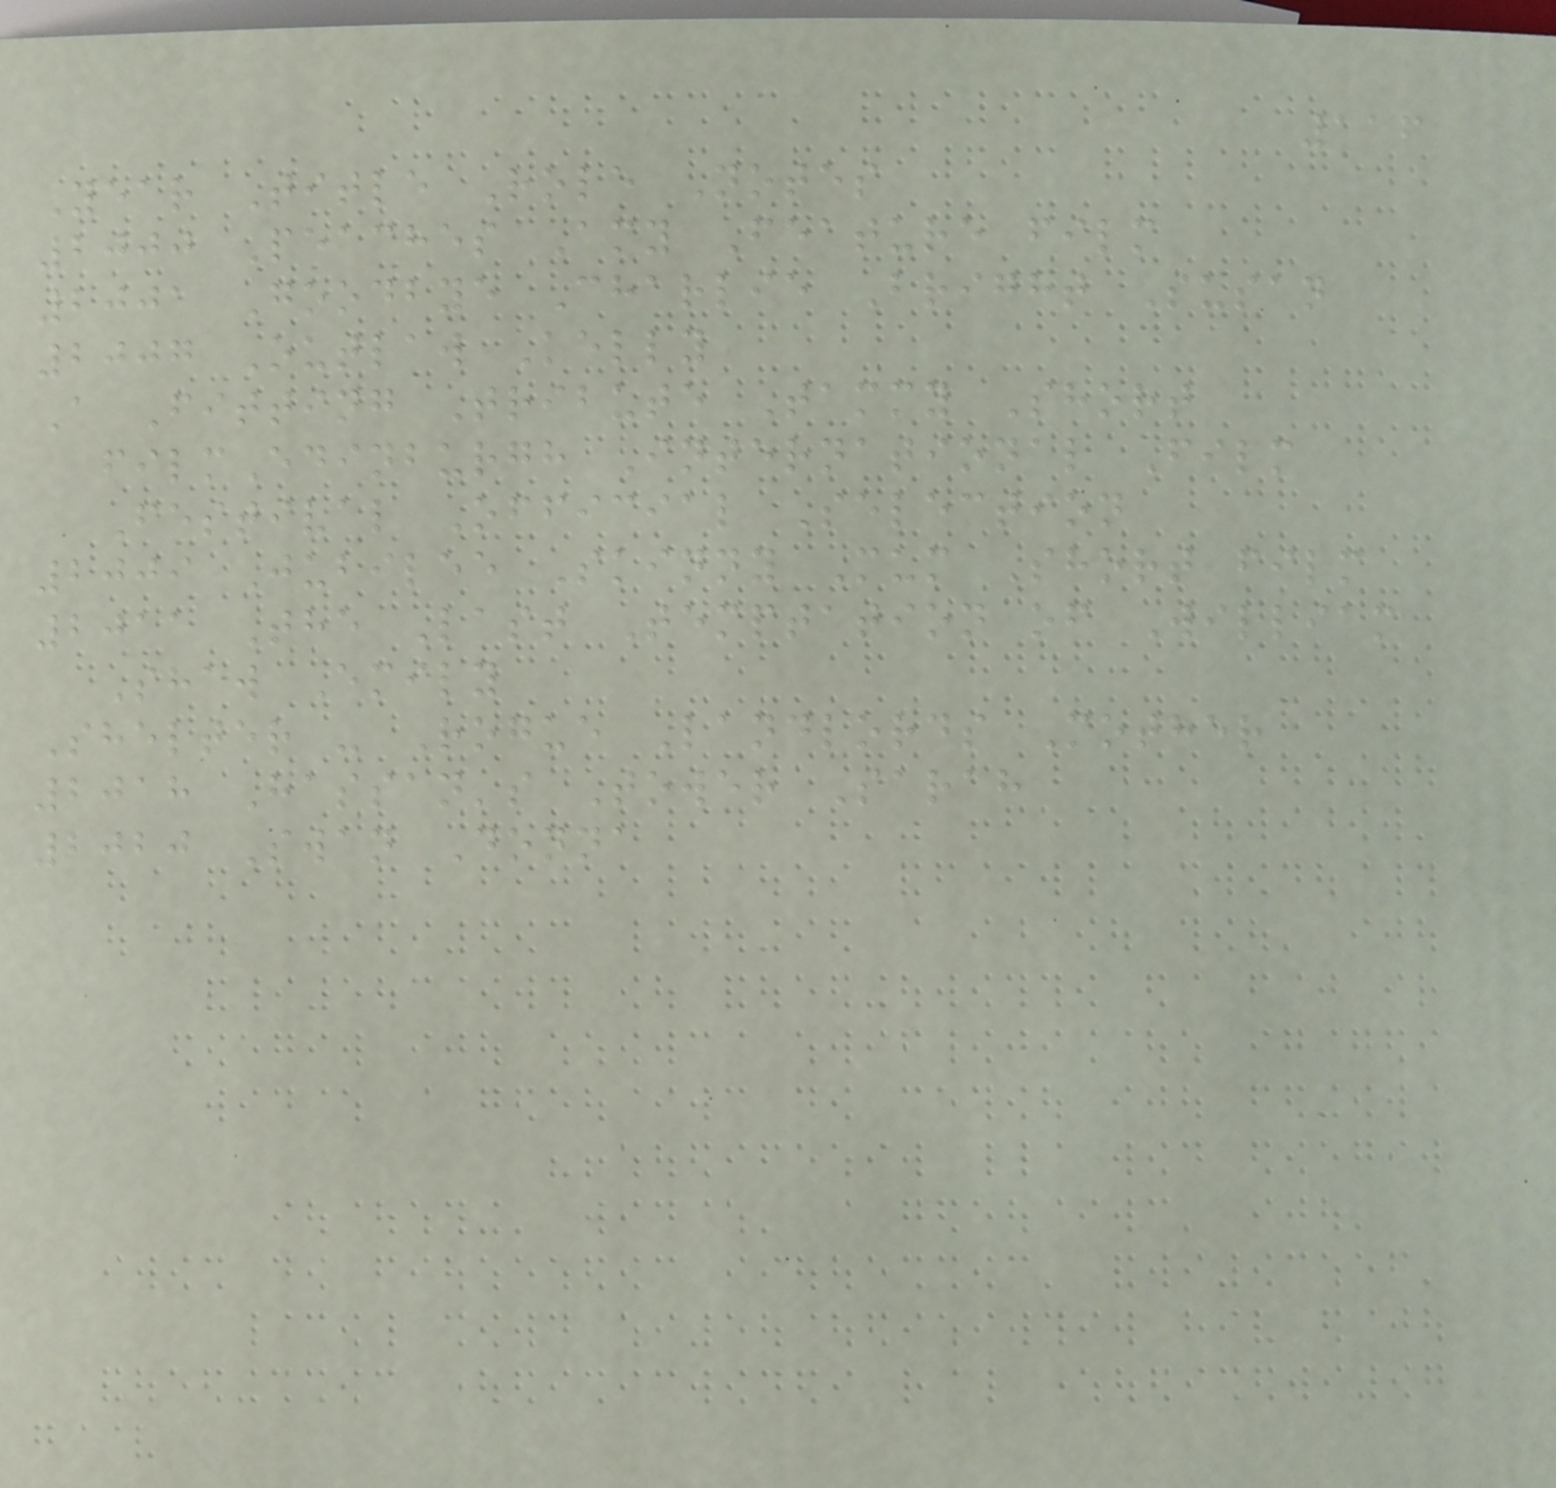116
Year Title Role Notes
2000 Peaches Amy Feature film
2001 Goodbye Charlie Bright Susan
2007 Outlaw Kelly
A Fitting Tribute Tammy Short
filmEdinburgh International Film
Festival Official Selection
2009 Jubilee Skinny Mum Short film
2011 The Last Temptation of William
Shaw Emily
Shelter - Rogue Landlords Mother
2018 Hassan's Tower Sarah
2020 Swan Donna
